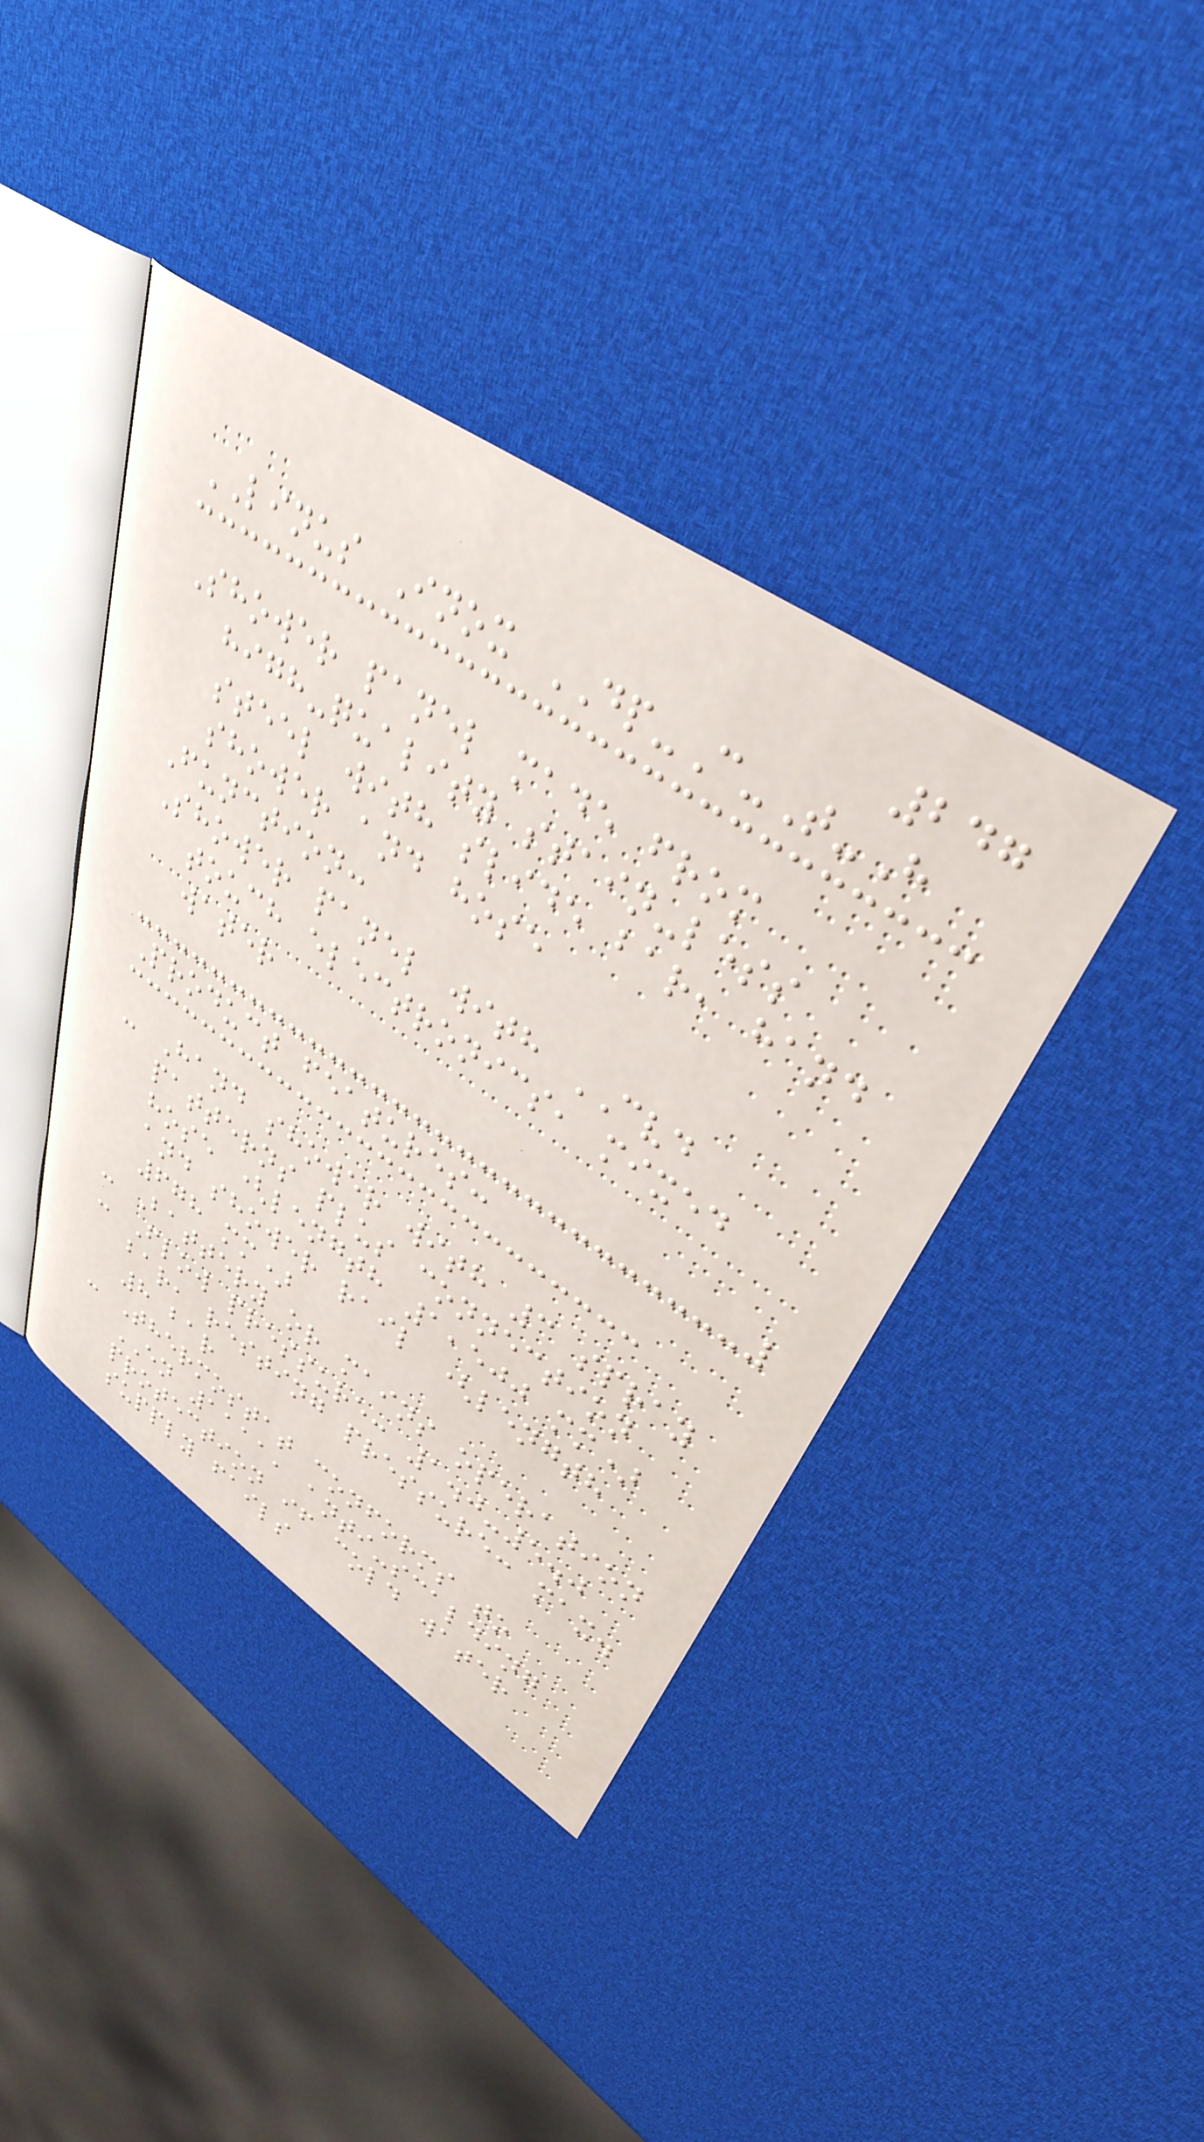247
LINUS Inox DP-C-T-H
Shower panel made from
high-quality stain-less
steel with slide bar, hand
shower and hose
Function:
Shower panel with CVD
touch electronics, mixed
water
Product features:
- Hand shower with 3 spray
patterns plus connection
hose (length 1,500 mm)
and shower rail (length
678 mm)
- Battery or mains operation
- Flow pressure: 1.0-5.0
bar, resting pressure: max.
8 bar
- Thermostat conforms to
EN 1111, anti-scalding
protection if cold water
supply fails
